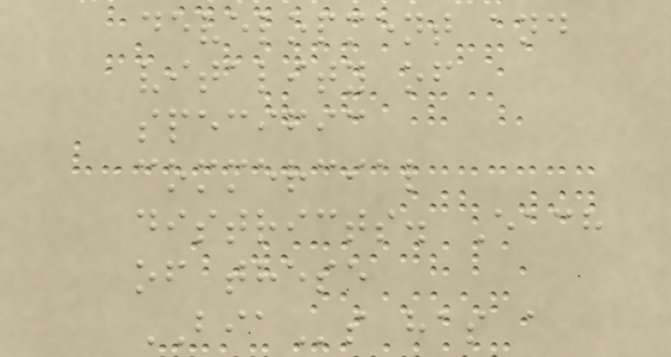development and
vitality of
specific
commercial
districts. Each
of these
BIAs has a
